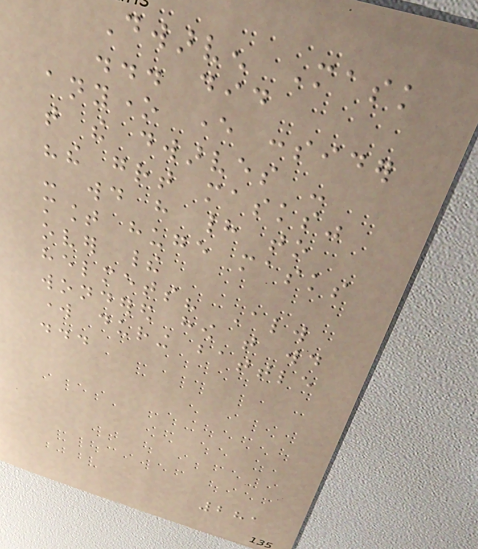Dwarven Mask
... did
anyone ever consider
that the dwarves -
"the great masks"
- would have had to
mount huge masks
over their
helmets? Always
wondered how that would
work during battle
...
281
